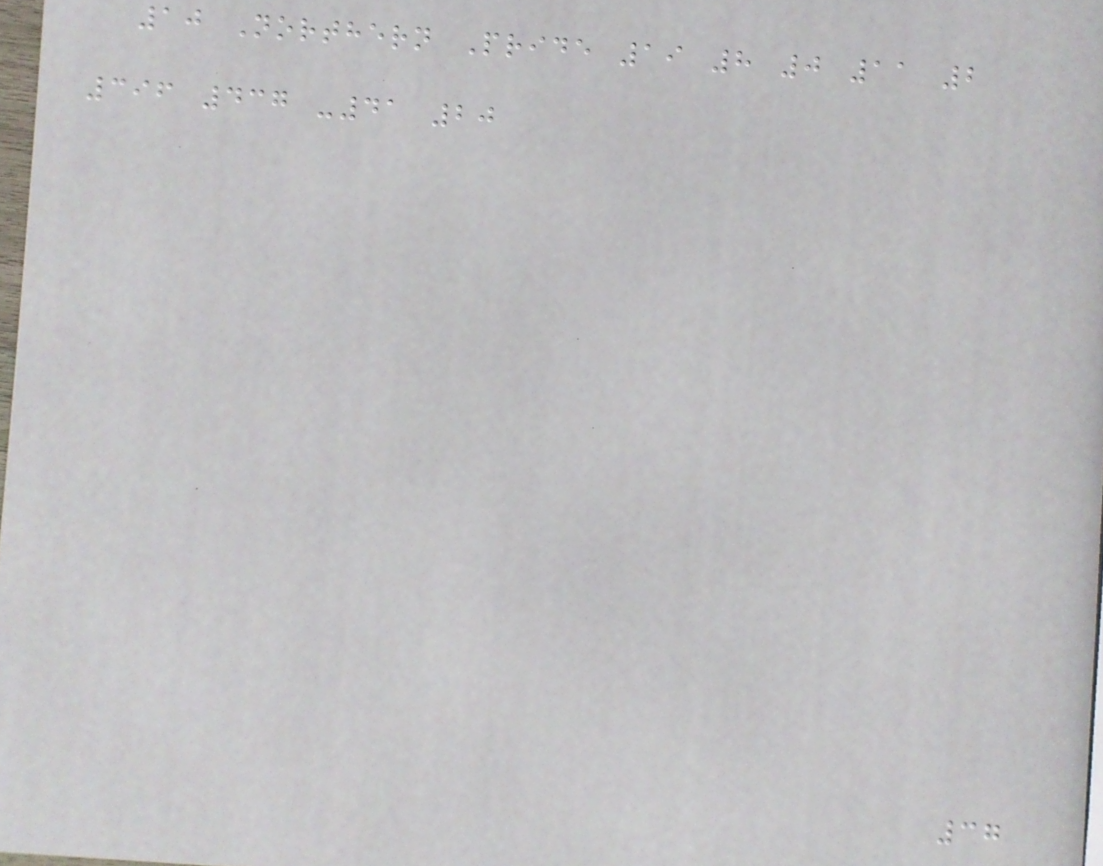10 Northern Pride 19 8 0 11 2
396 437 -41 20
37
